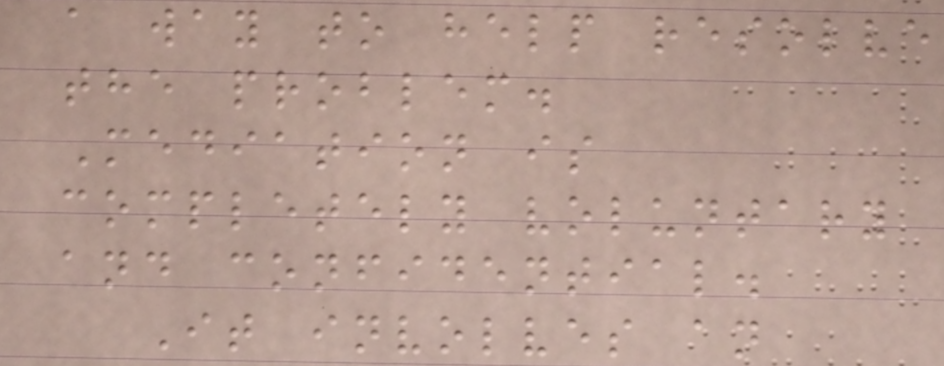a way to help resolve
the problem.
Mediation is
completely voluntary
and confidential.
It involves an
